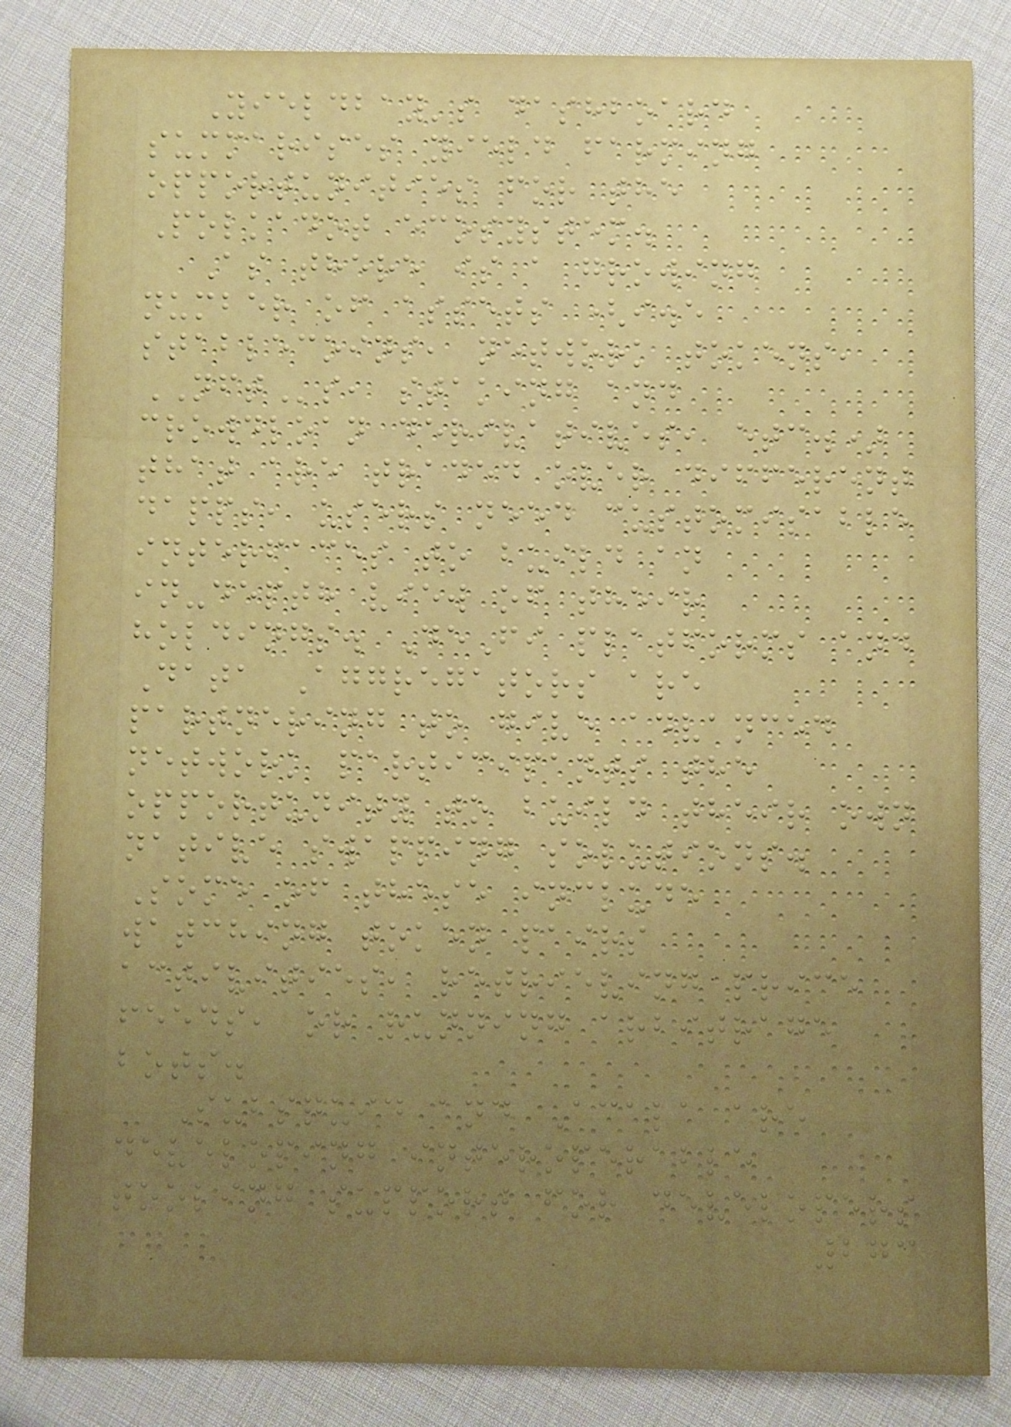Yieldbay's dashboard
summarises yield farming
opportunities for the
Polkadot ecosystem.
As there is a growing
number of assets (i.e
stablecoins, network tokens,
NFTs, staking and
crowdloan derivatives, etc.)
that are traded over different
dapps, users need customisable
interfaces to build an
in-depth view of their
holdings. DeFi platforms and
Data Aggregators are
partnering to give advanced
network participants the
opportunity to build their own
native swapping solutions.
Some of these include
watching token pairs
activities, retrieving price
feeds, or running arbitrage
bots.
Subsquid and Acala are
developing interoperable
tooling support for developers
273
